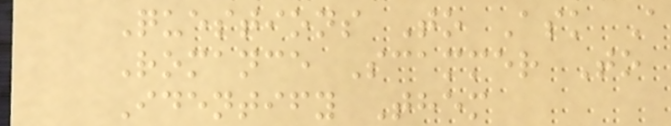Questions To Ask A
Romance Scammer To
Identify Them
